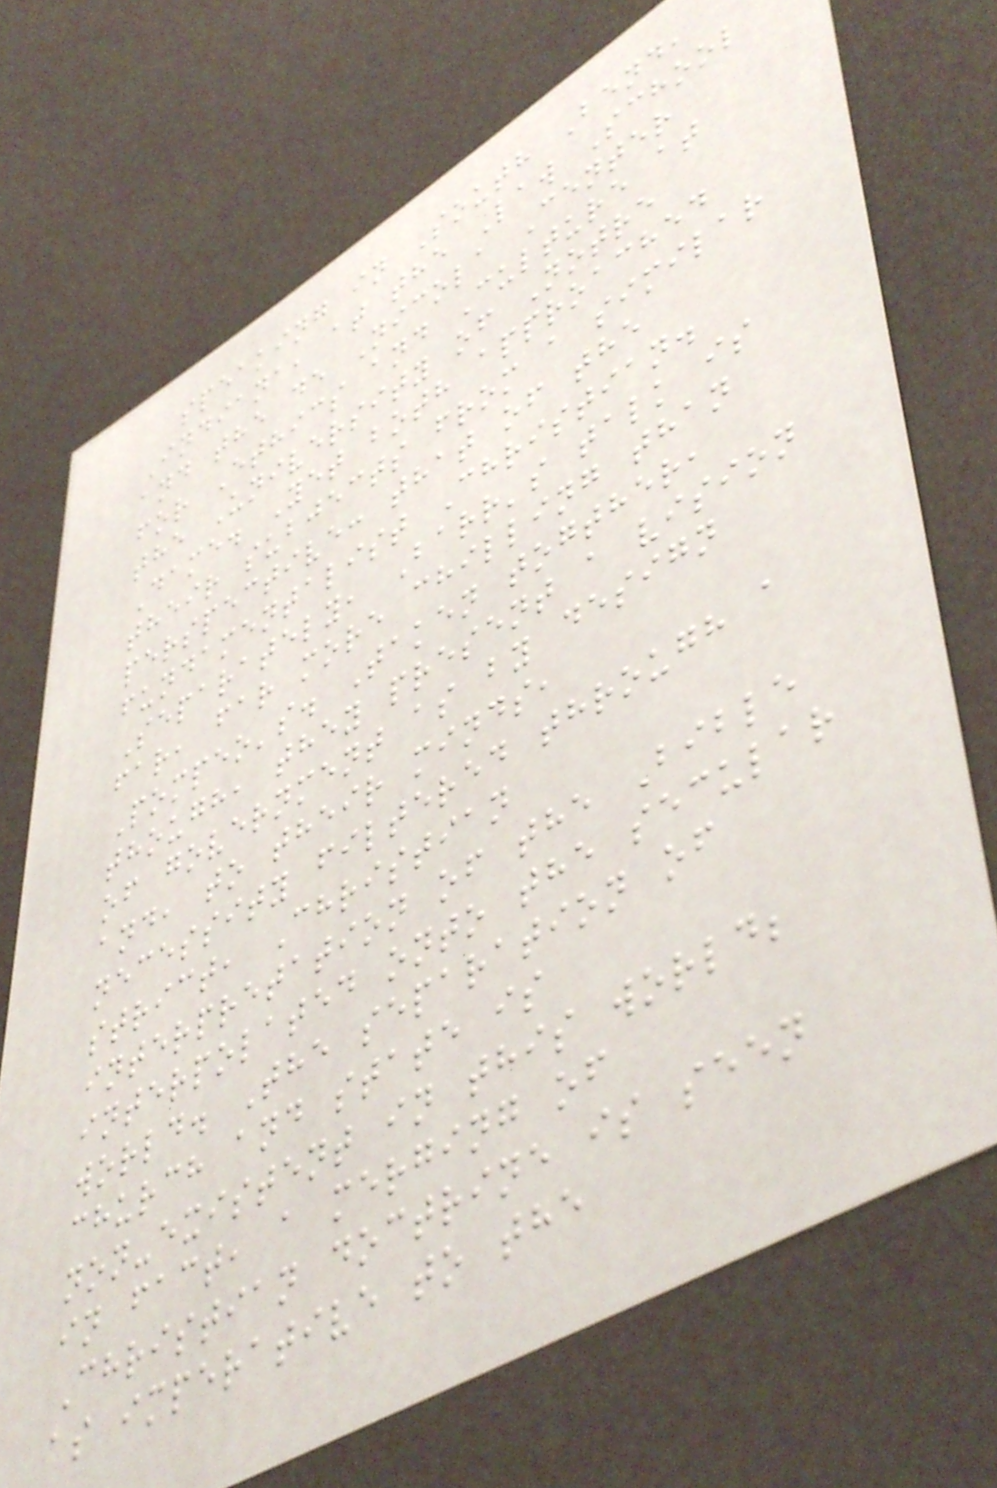speaking in South Bend,
Indiana, at the Law School
and the de Nicola Center
for Ethics and Culture at
the University of Notre
Dame. Yet both approached
their subjects from a similar
perspective: that of the
fundamentalist Christian.
Separately, Barr's talk is
far, far more chilling than
Pompeo's. Taken togther,
though, they present a vision
of government as by design
and, to their minds,
necessity filtered through a
strict, Christian
interpretation of the Bible
interpolated onto the secular
world. The separation of
church and state is
non-existent in this world;
in fact, a merging of
Christian doctrine is seen
as imperative to the
